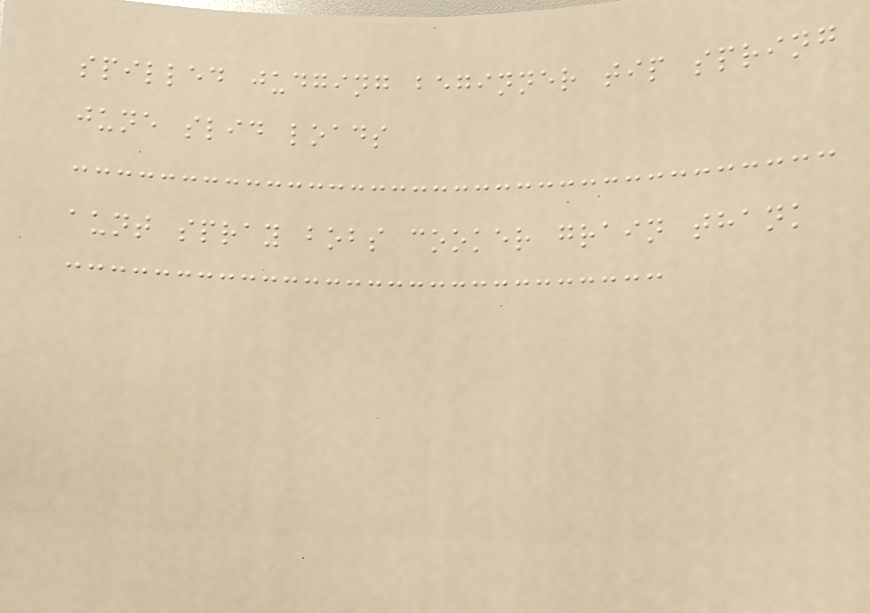spilled judging beginner tip spring
june slid loads
aunt spray bobs cooker grain thank
